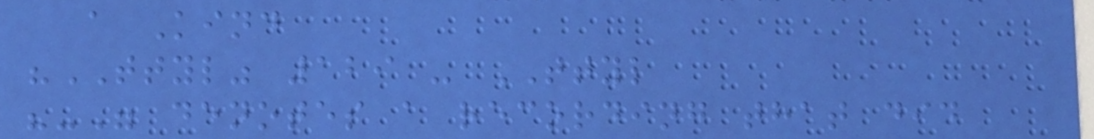a Kind
"TTYL" 129 - TTYL
"-" denotes a recording that did
